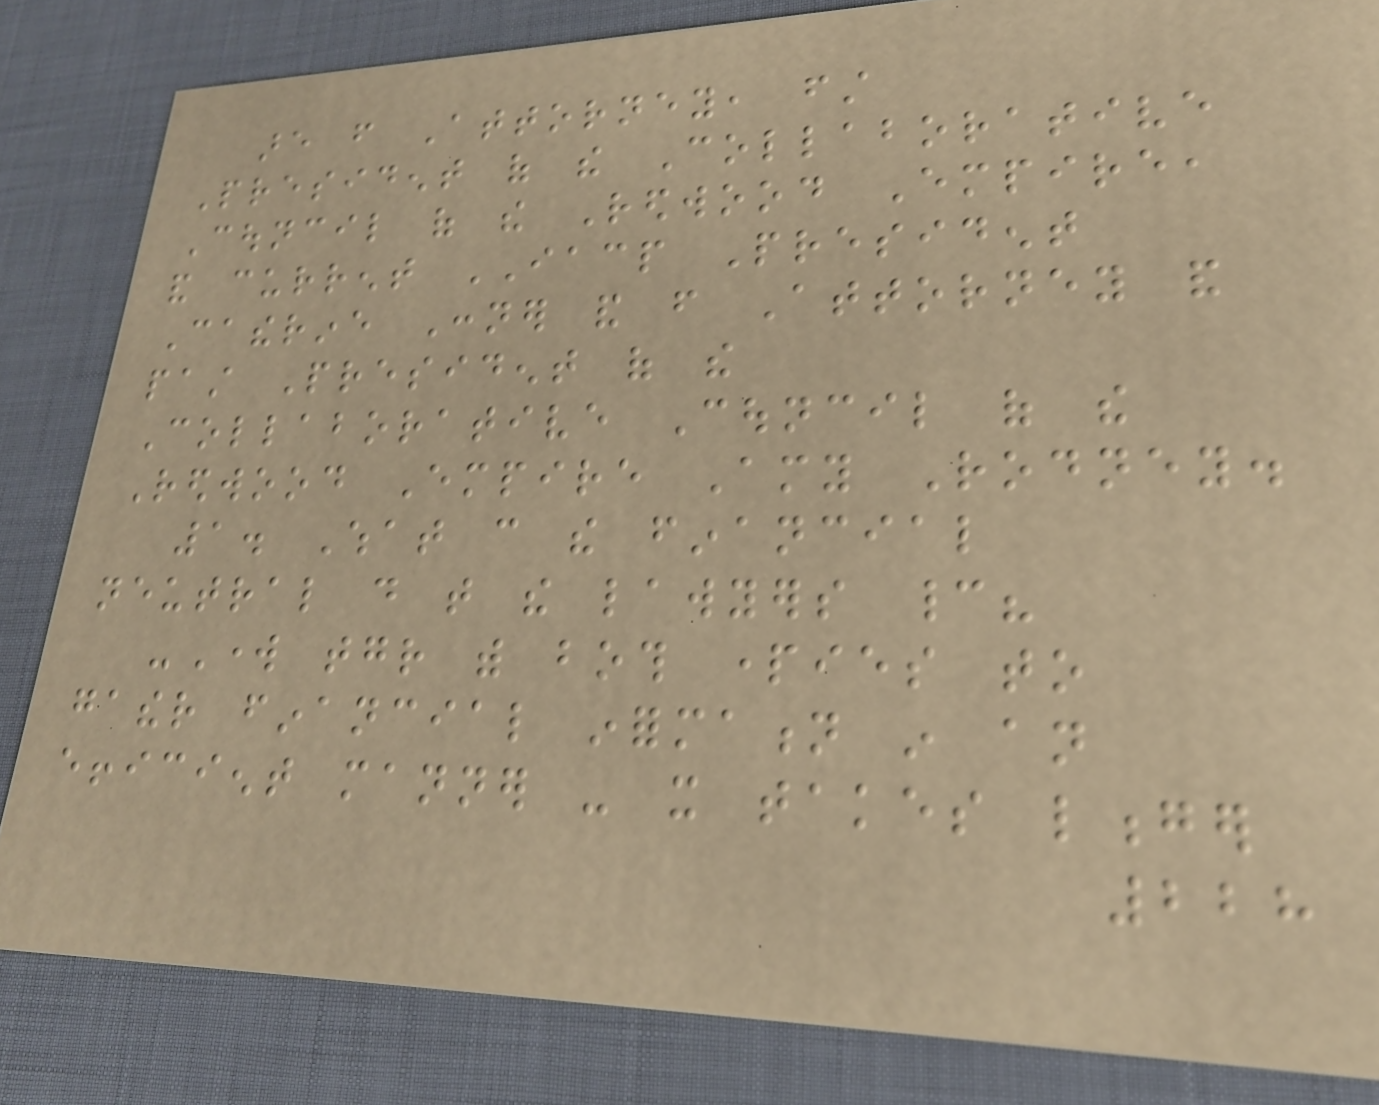are from Attorney, first
President of the Collaborative
Council of the Redwood Empire,
and current IACP President
Catherine Conner and from Attorney and
past President of the
Collaborative Council of the
Redwood Empire Amy Rodney.
1. What can the financial
neutral do that the lawyers cannot?
-Work together with both parties to
gather financial information in an
efficient manner - it takes longer
228
